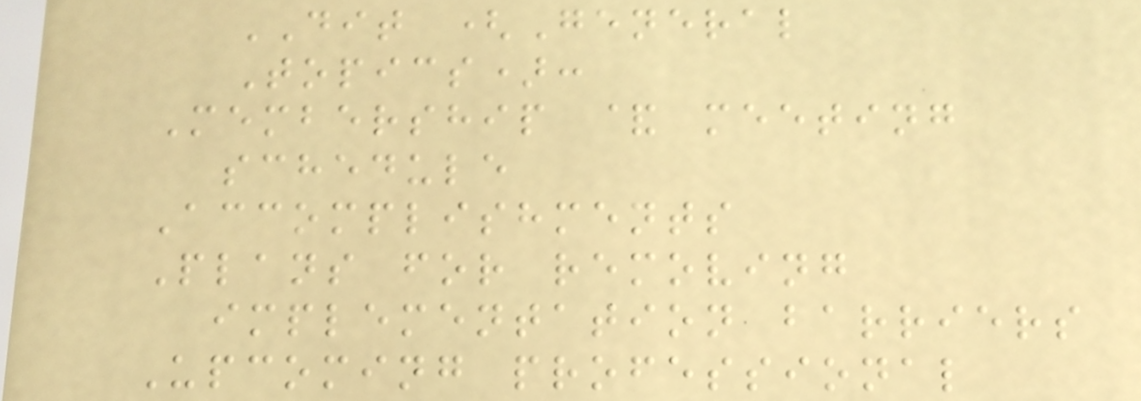DIT (General
Topics):
Membership & meeting
schedule
Accomplishments
Plans for removing
implementation barriers
Upcoming professional
